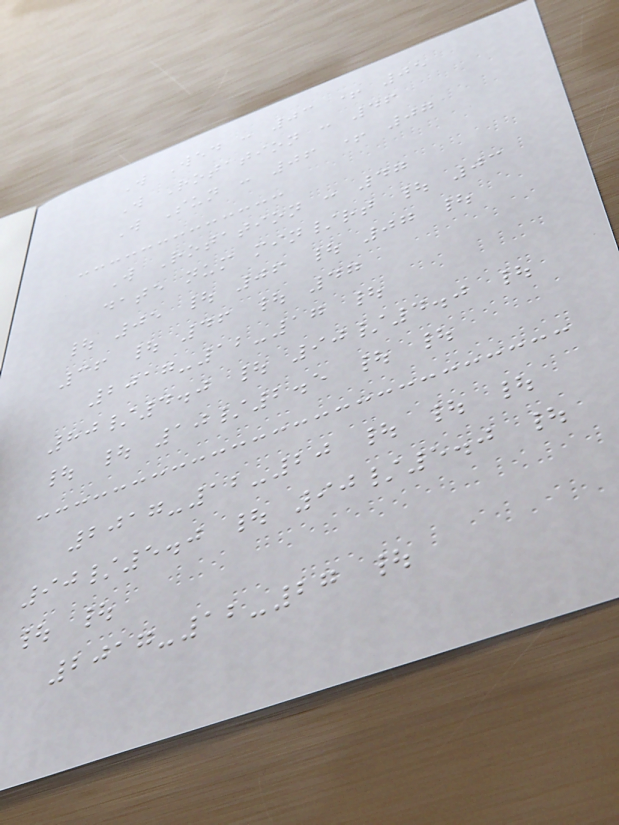W Wed : 03 + 05
W Rotation : 46
W Sun : 06 + 07
W Rotation : 47
date num min/rt | 03
| 05 | 06 | 07 |
36 | 46 | 47
2017-12-17 |
80/4.0 | 90/4.0 |
| | 10/2.5 | |
2017-12-20 | | |
90/5.0 | 90/5.0 |
| |
2017-12-27 |
